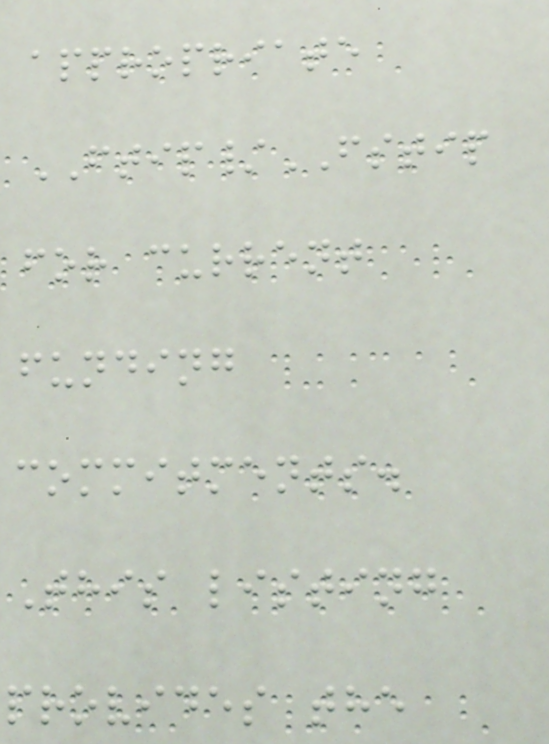appropriate
FTIP/FSTIP
for current
funding
commitments.
This listing
provides the
